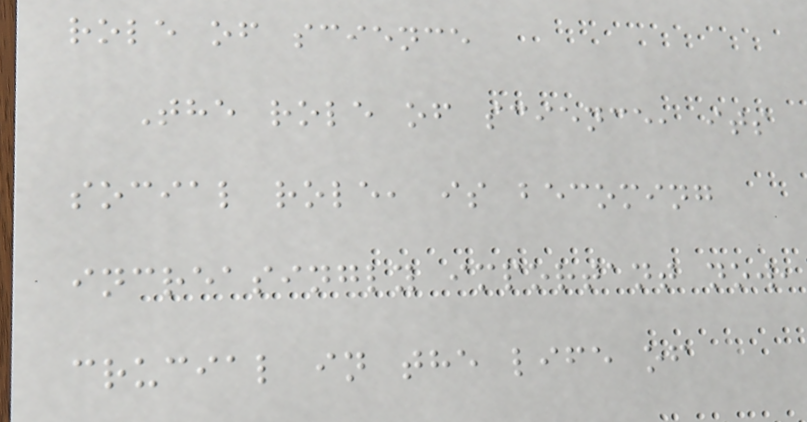role of science
The role of science, its
social role, is becoming
increasingly important now,
crucial in the life of
